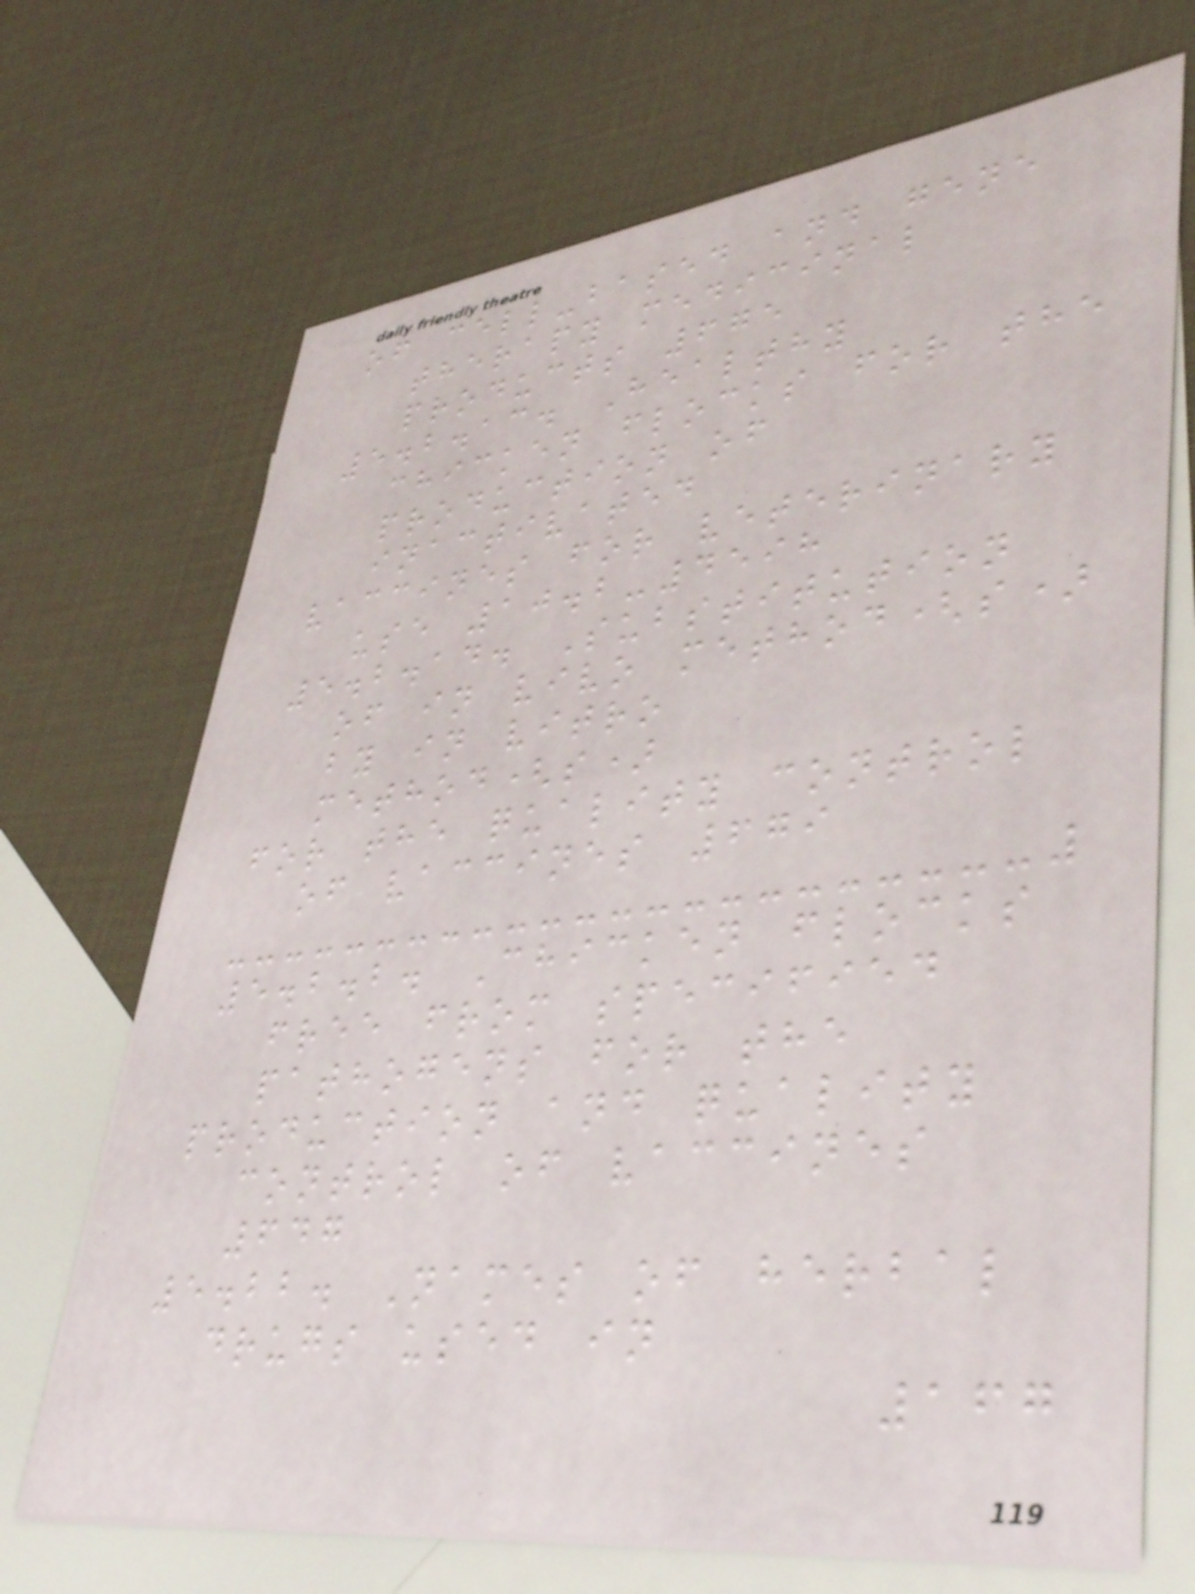of cell-based and gene
therapy medicinal
products 675
5.2.13. Healthy
chicken flocks for the
production of
inactivated
vaccines for veterinary
use 10.2-4598
5.2.14. Substitution
of in vivo method(s)
by in vitro
method(s)
for the quality control
of vaccines 679
5.2.2. Chicken flocks
free from specified
pathogens for the
production and quality
control of vaccines
647
5.22. Names of herbal
drugs used in
167
